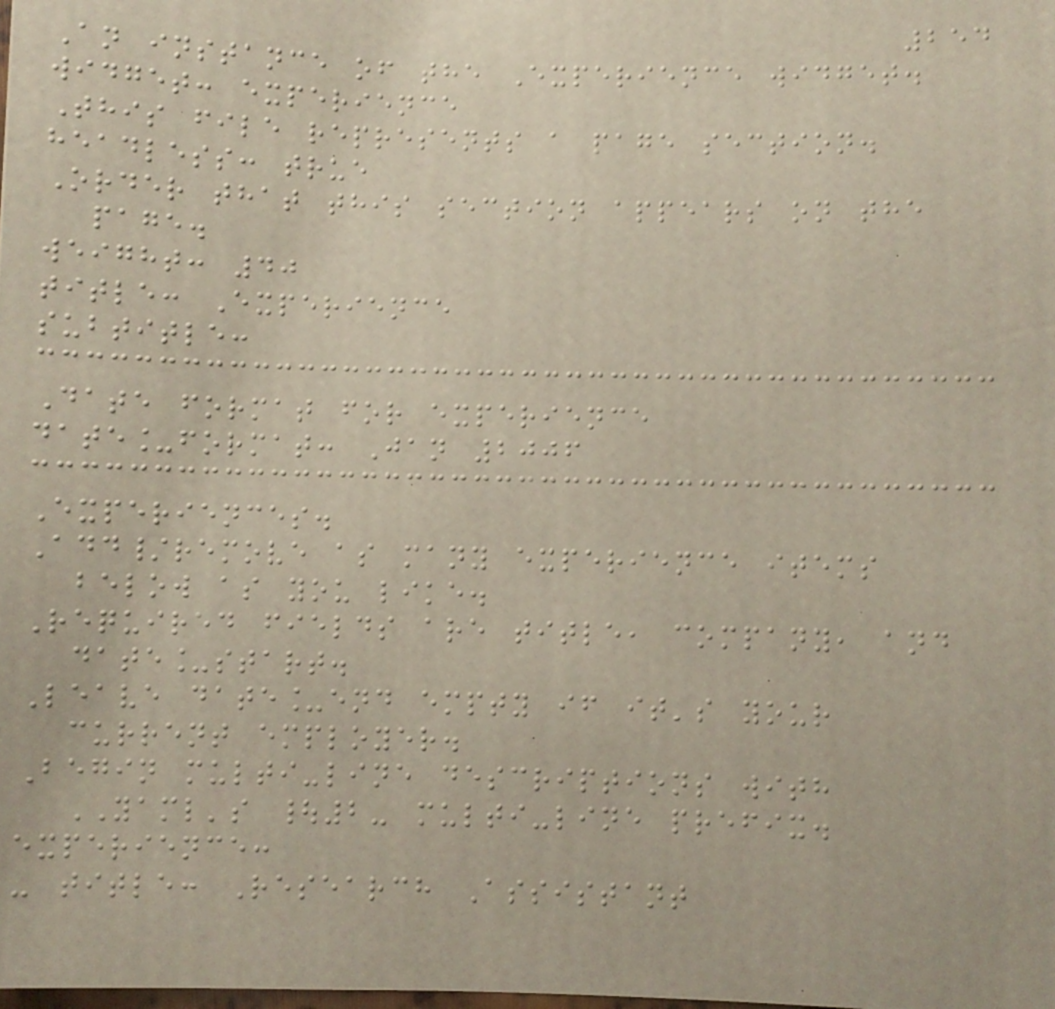254
An instance of the Experience widget.
widget: experience
This file represents a page section.
headless: true
Order that this section appears on the
page.
weight: 40
title: Experience
subtitle:
Date format for experience
date_format: Jan 2006
Experiences.
Add/remove as many experience items
below as you like.
Required fields are title, company, and
date_start.
Leave date_end empty if it's your
current employer.
Begin multi-line descriptions with
YAML's |2- multi-line prefix.
experience:
- title: Research Assistant
